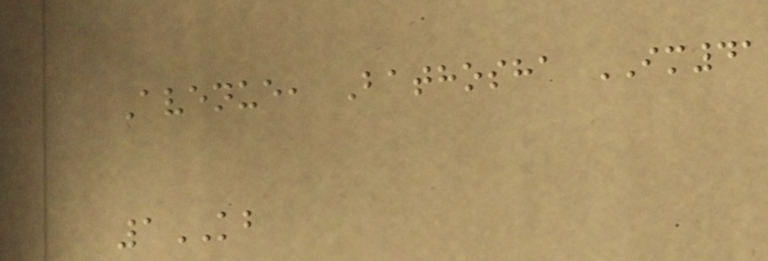Avenue, Bathosha IM41
1KB
